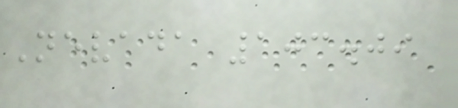Nevada 103.09
